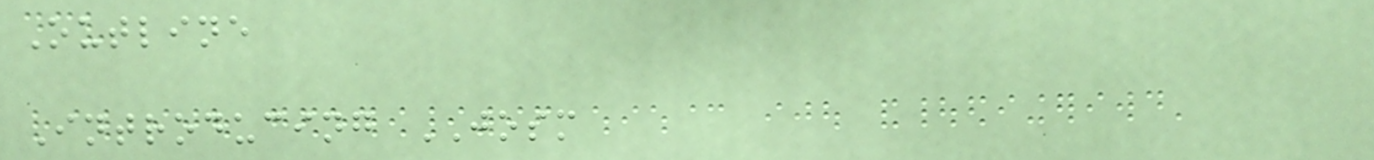Outline
Introducing JOSM
